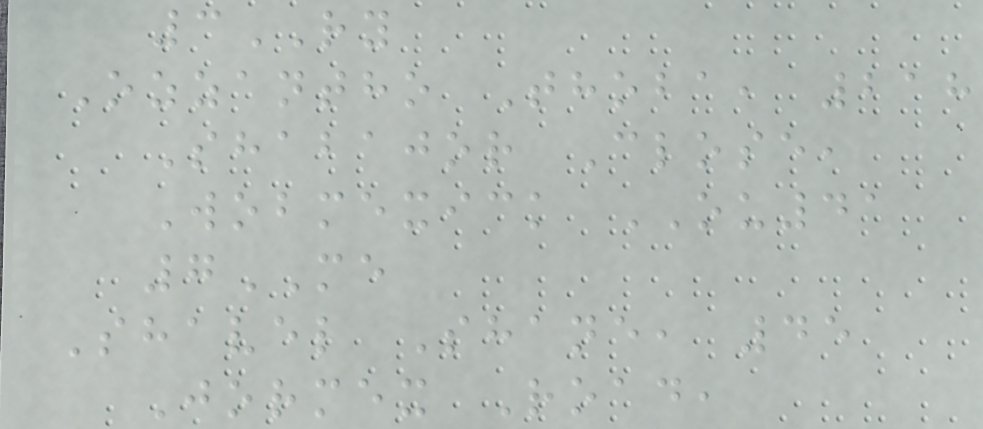3RY
Ozzantho Thoba, 218
Shabajor Close,
Wobmexick OU41
7ME
Shavel Shane, 45
Jormex Road,
